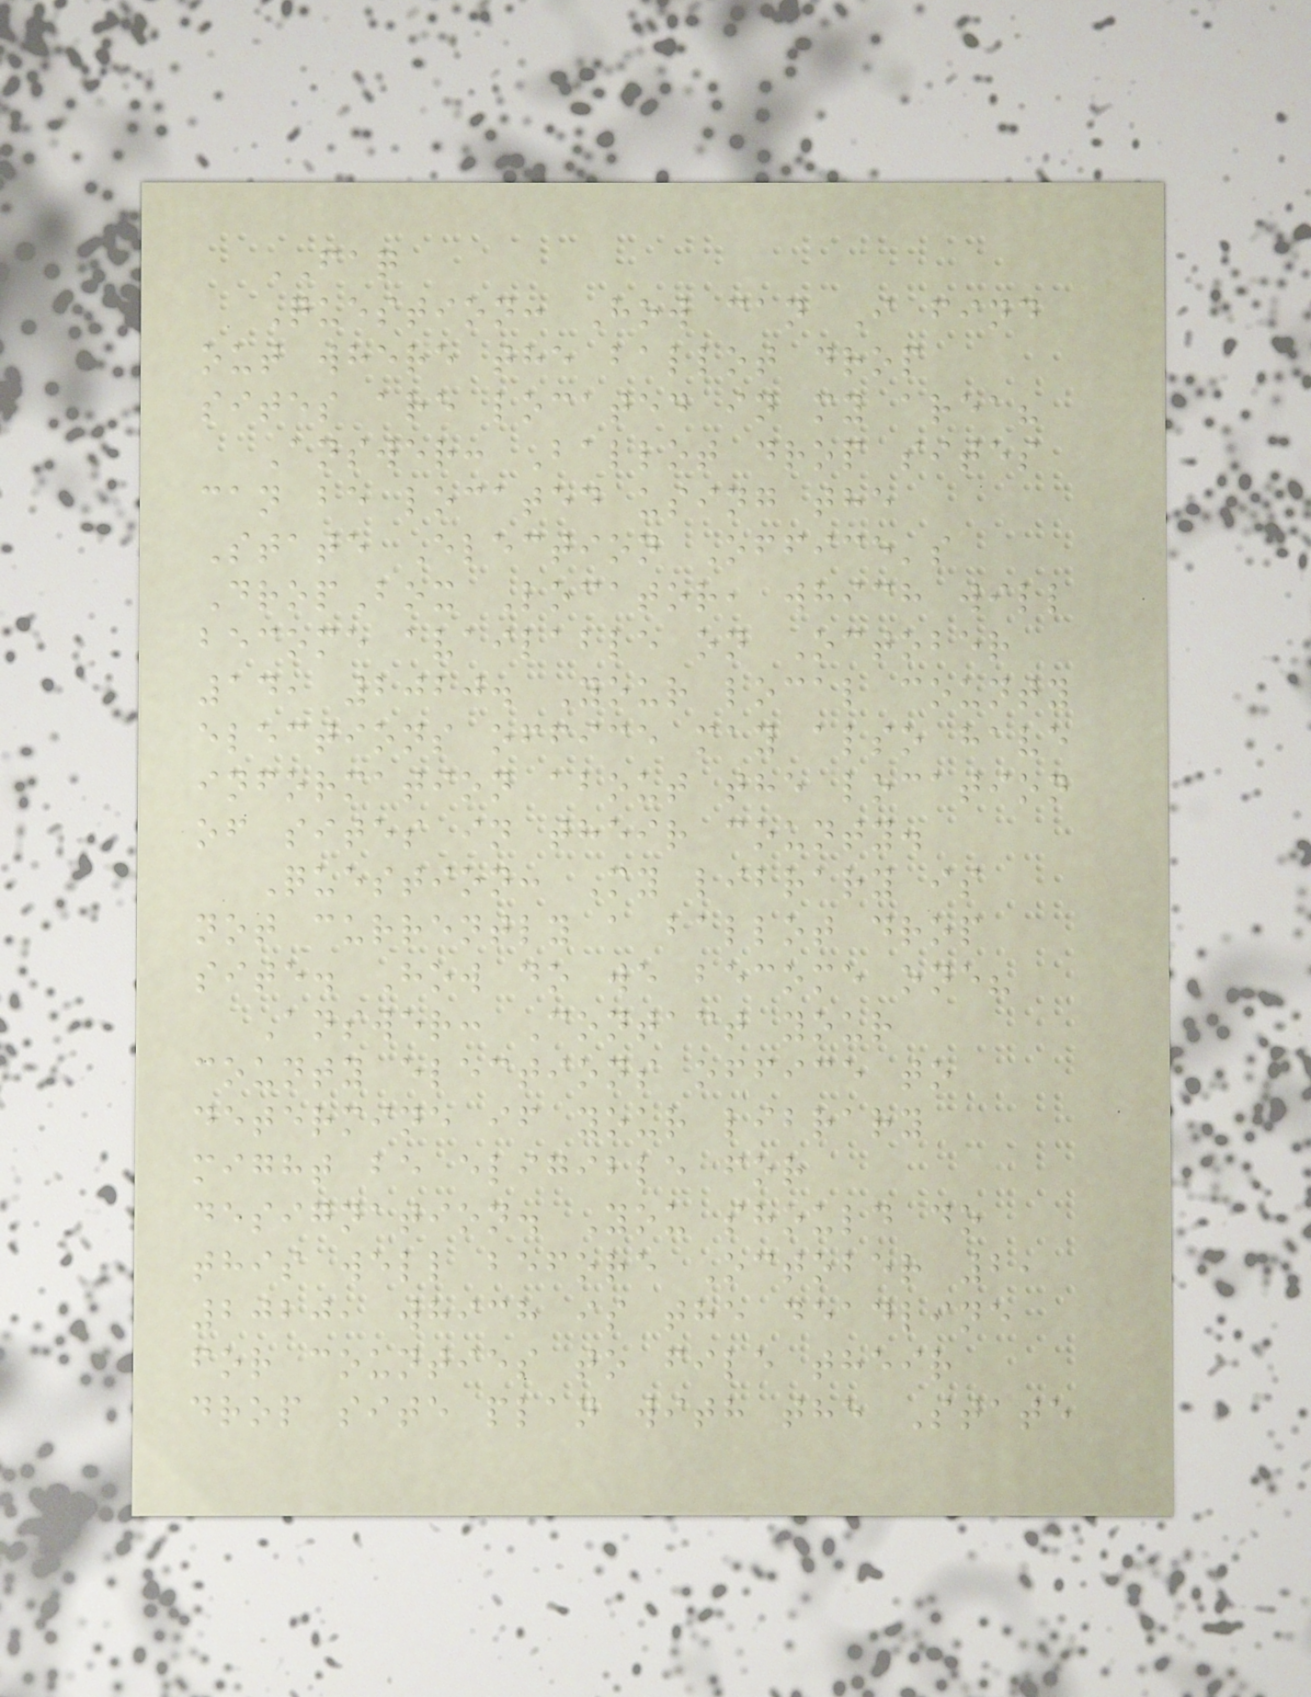FAQ
Question: How can I find
out where the ballot drop
sites are located in my area?
Answer: Ballot drop sites
can be located using the
State Election Office's
DropBox Locator, which will
become available on October
14, 2020. Your local county
elections office may also have
information about the location
of sites in their county.
Question: My library is
not currently a ballot drop
site. How do we become one?
Answer: Contact your
county elections office to
determine if your library
might be eligible for
designation. You should do
this well before October 2,
2020, which is the deadline
for counties to file their
drop site plan with the State
